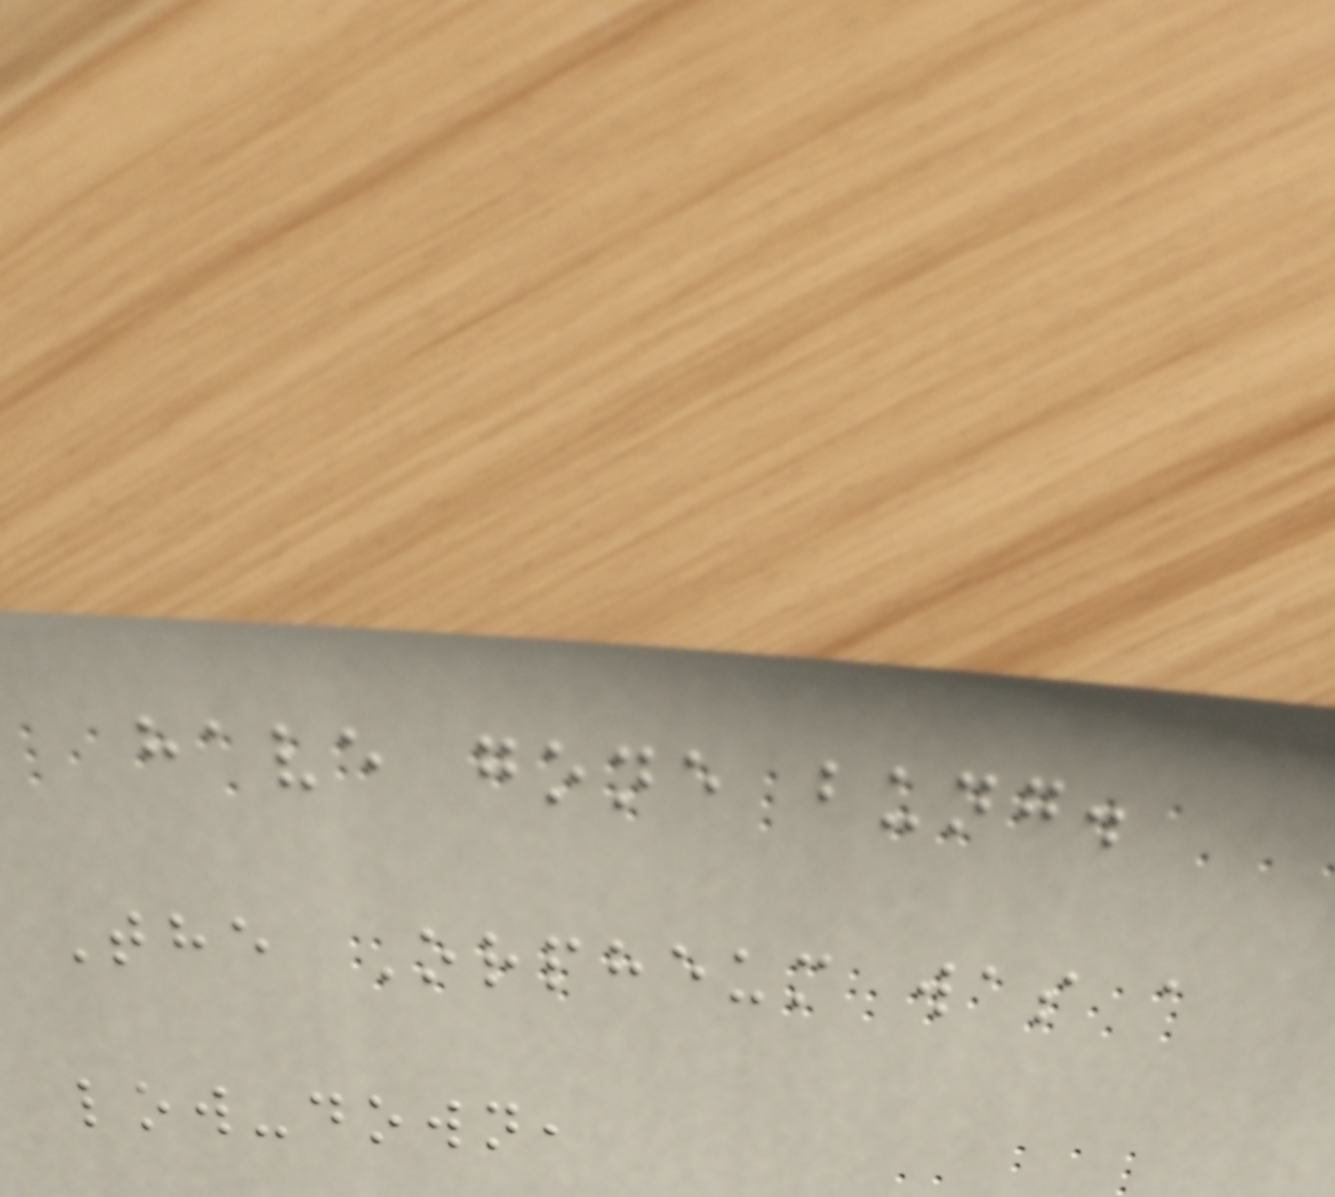have gone bung.
The Orpheum was a
low-down,
